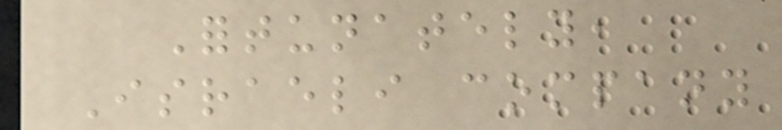Fortunately,
Israeli company
